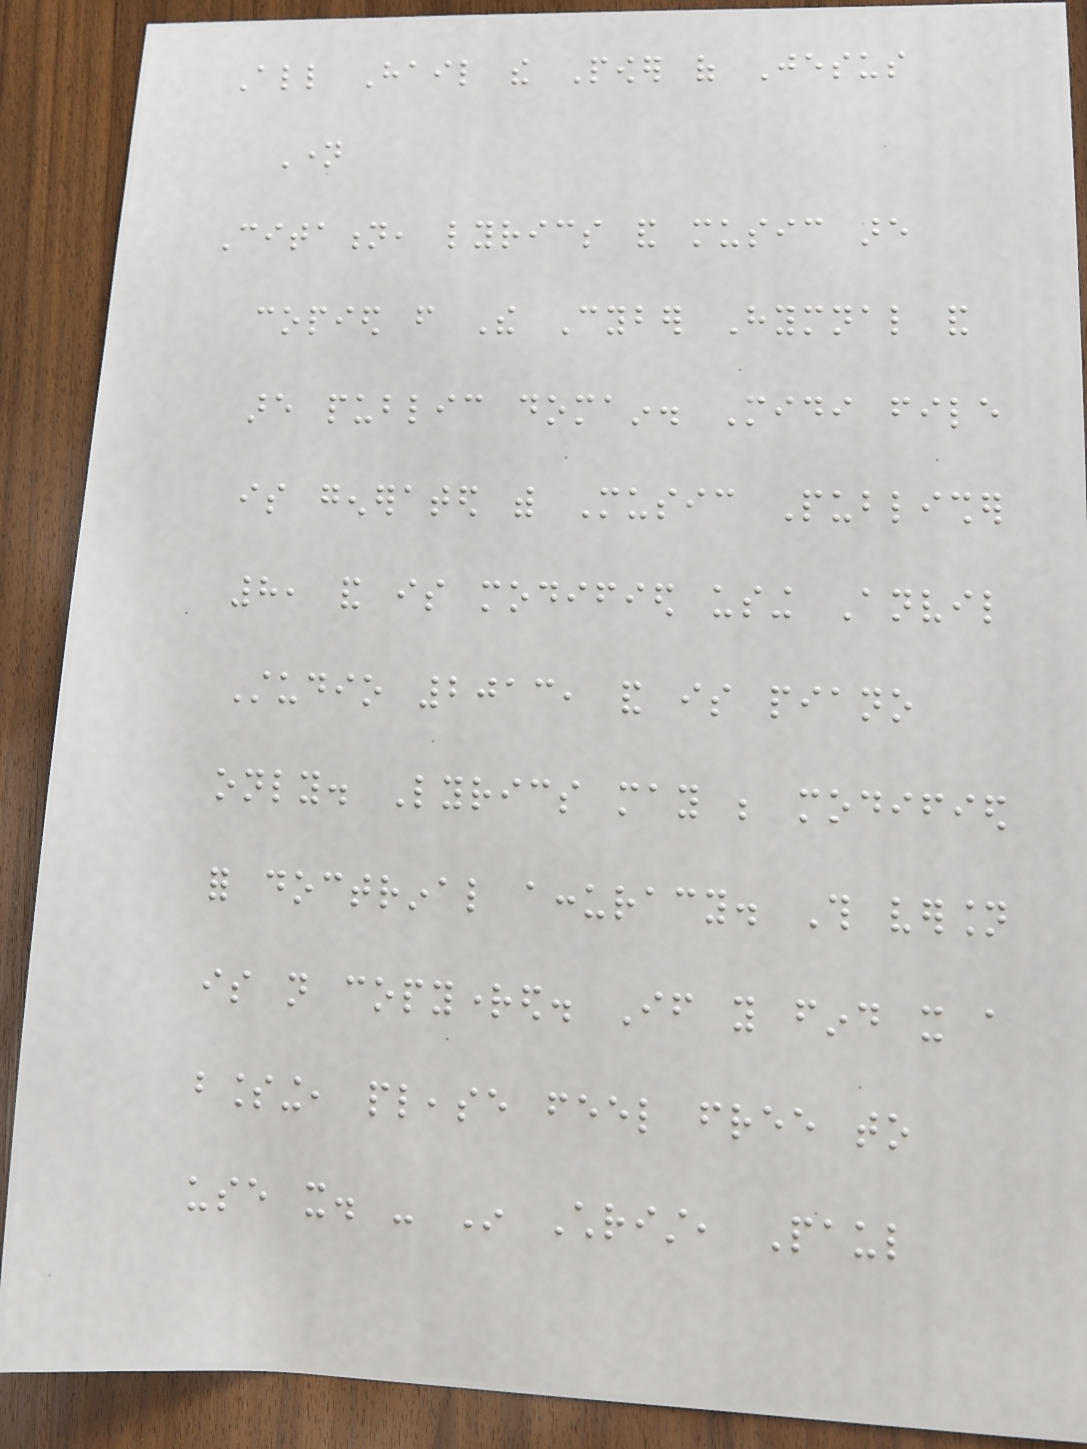All Hail the Power of Jesus
Name
Citation, lyrics and music are
copied from The Cyber Hymnal and
are public domain. Midi file
is generated with Music Publisher
8, and is modified using Anvil
Studio 2013, and is piano
only. Lyrics may be modified
for doctrinal accuracy. This version
is not copyrighted. If you find it a
blessing, please feel free to
use it. - In Christ, Paul
